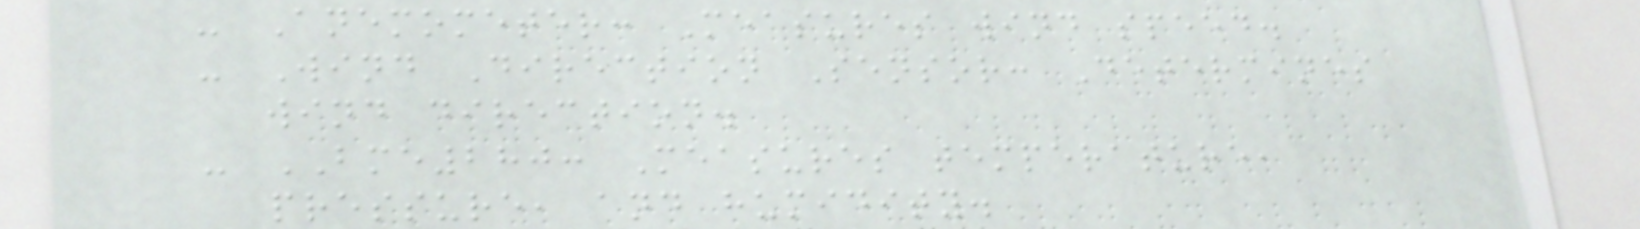- Anemometer: Measures wind speed.
- Wind Direction Sensor: Determines
wind direction.
- BME280: Measures temperature,
pressure, and humidity.
